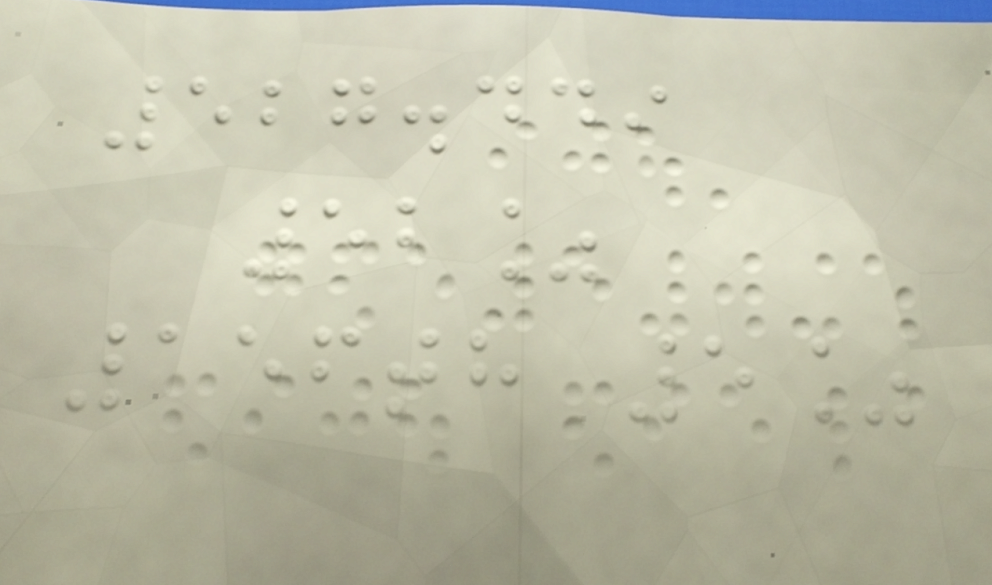527.449
52%
156th 5%
